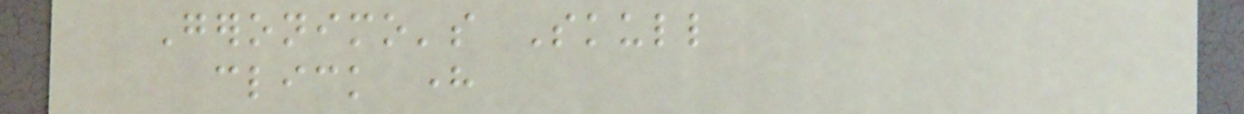Geronimo's Skull
click here
